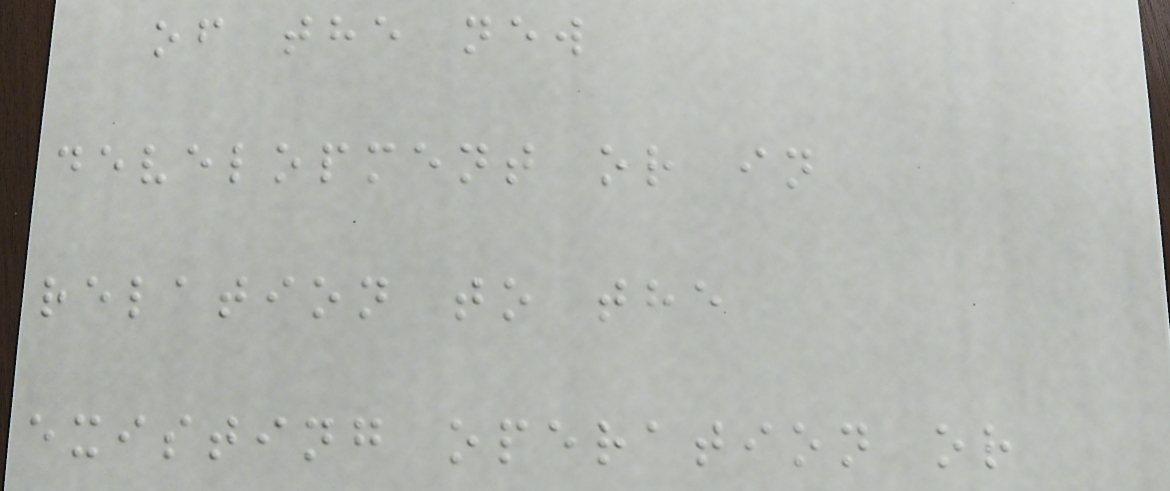of the new
development or in
relation to the
existing operation or
